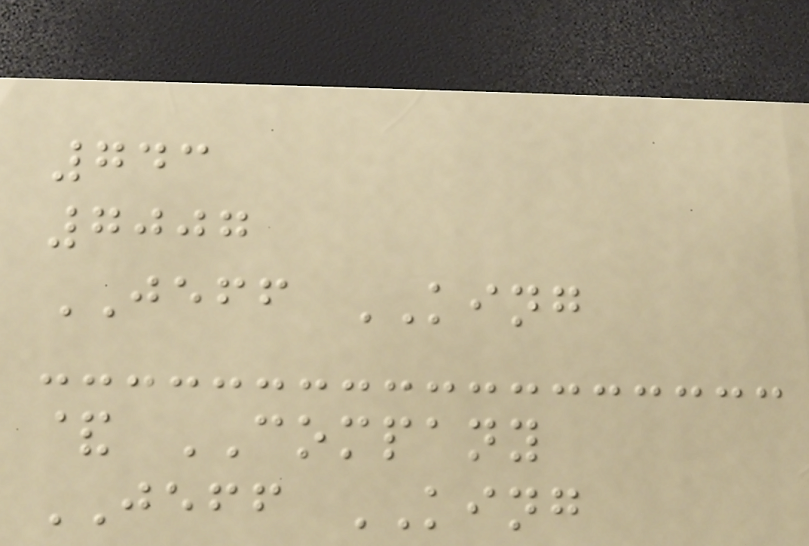743
7007
JEFF KING
& COMPANY
JEFF KING
